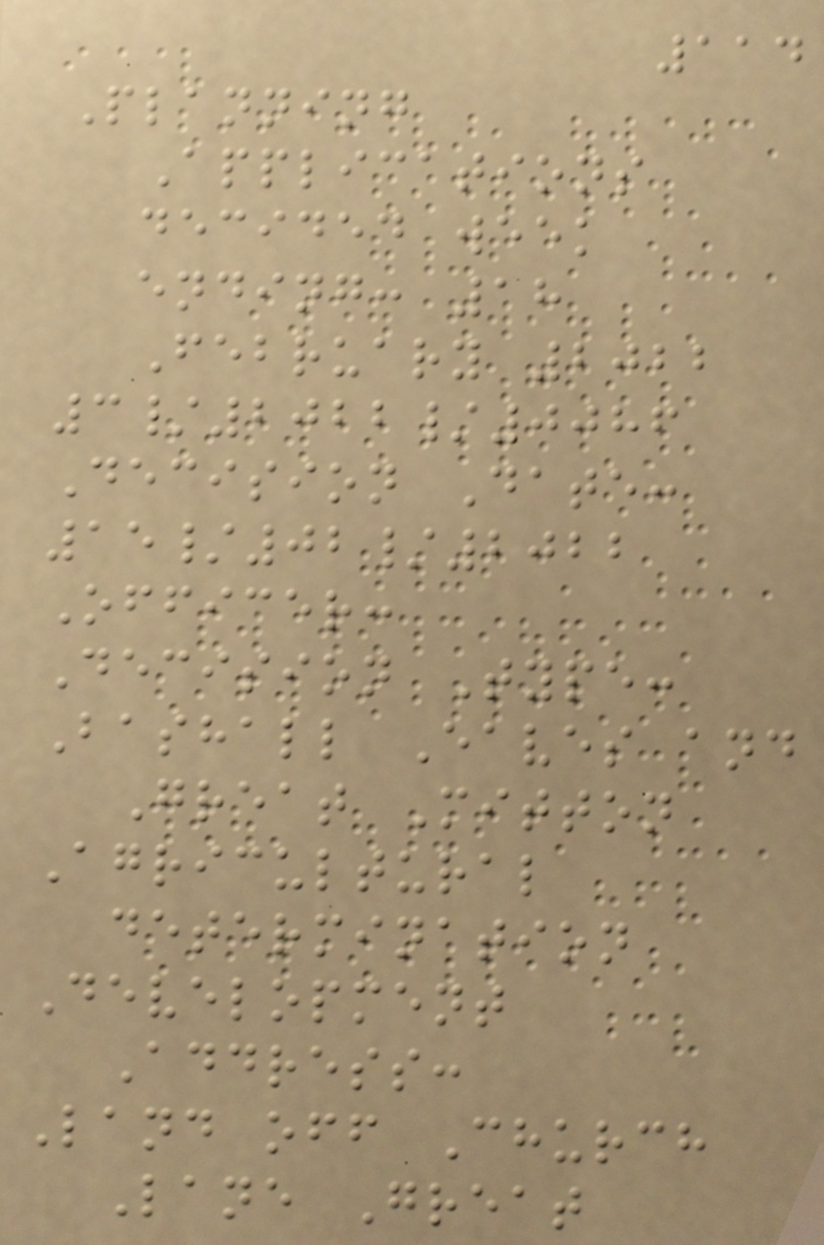114
Planning
Applications
decided week
ending: 18
February 2022
3/2022/0086
Decision Date:
15/02/2022
Officer:
Decision Type:
Bashall Eaves and
Great Mitton
Agricultural
determination
Development
Address:
Land off Church
Lane Great
